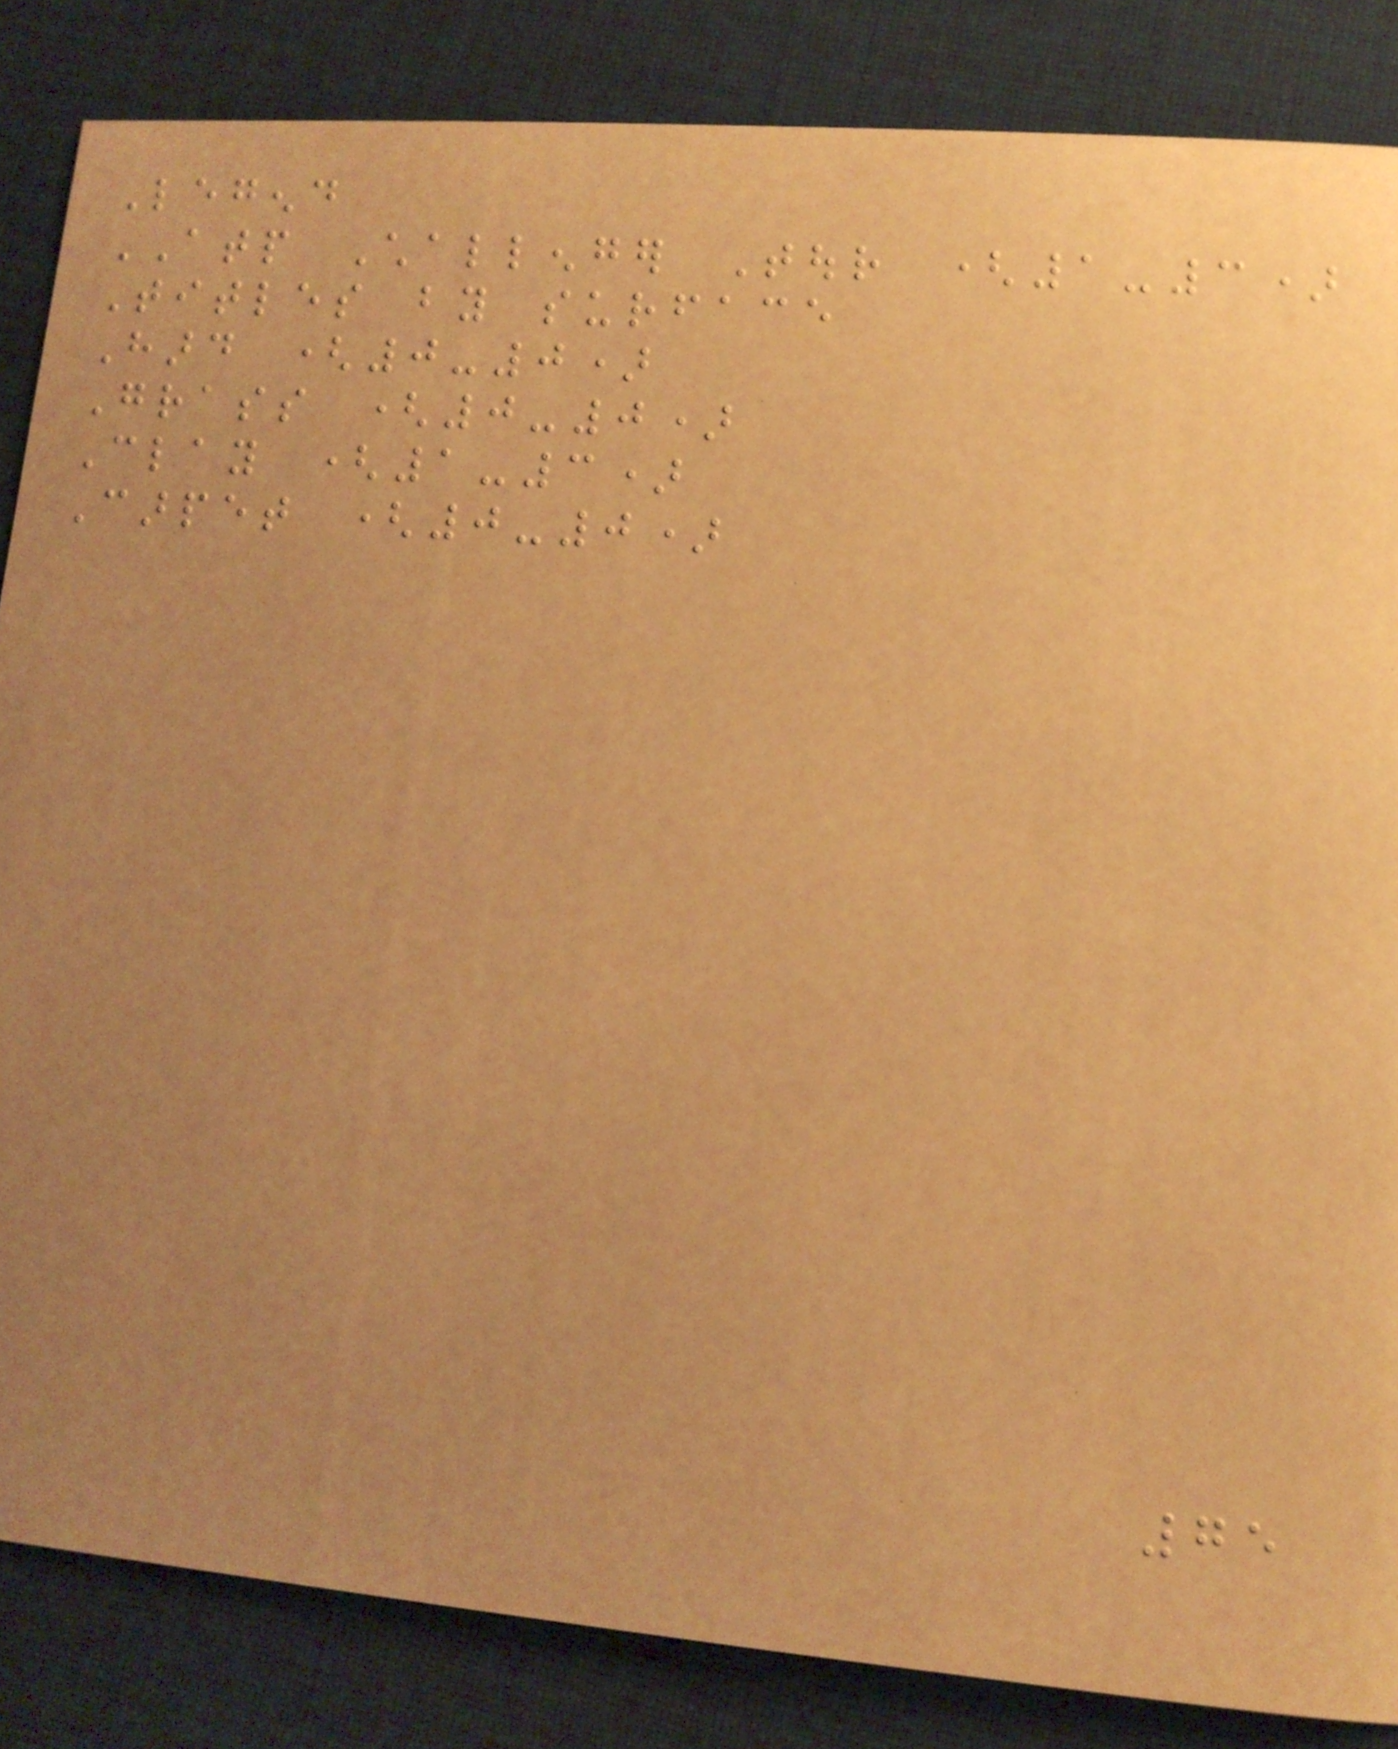Legend
ATP Challenger Tour (1-3)
Titles by surface
Hard (0-0)
Grass (0-0)
Clay (1-3)
Carpet (0-0)
75
